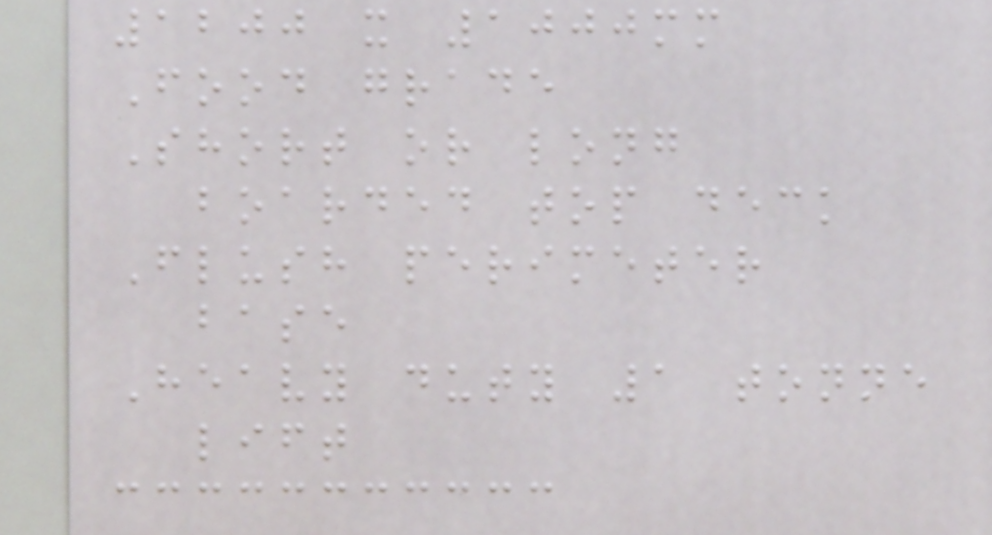1200 x 1000mm
Food grade
Short or long
boarded top deck
Flush perimeter
base
Heavy duty 1 tonne
lift
